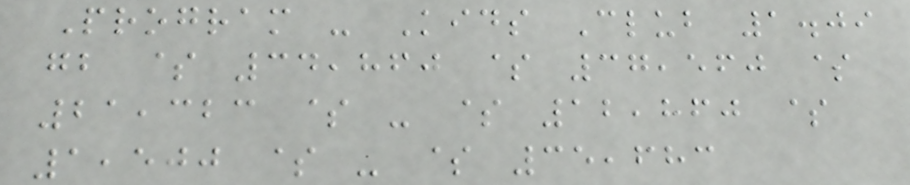Program - Kids Club 1.09
gb $ 34,860 $ 37,560 $
21,323 $ - $ 12,860 $
1,500 $ - $ 35,683
